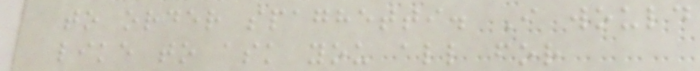to order spaghetti. I would
like to ask you all for
